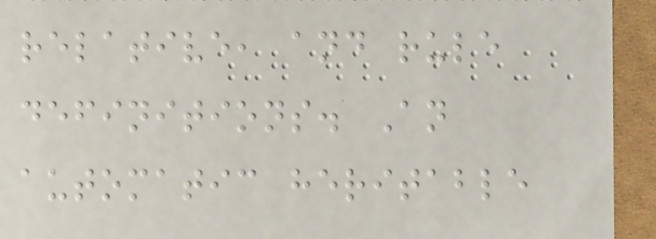relative, and rule
definitions. An
automatic heritable
